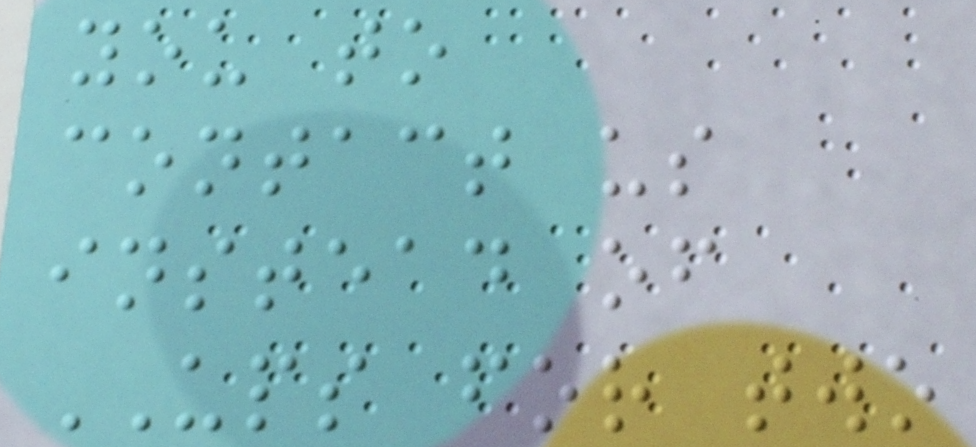you to
contact us
instead of
UPS for two
